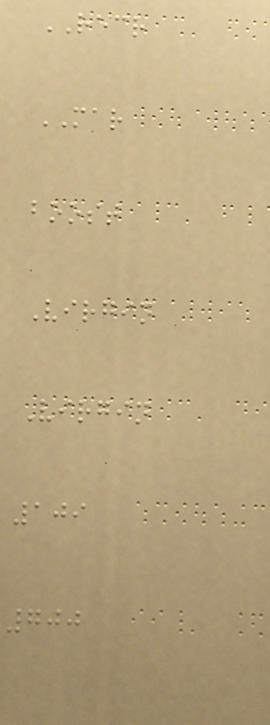RECR
MAR
boost
Virgin
Virgin
109
700
